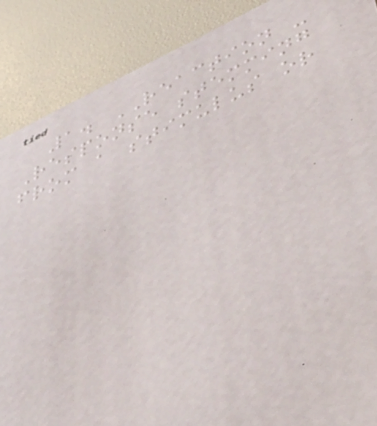1. REACTION -
Response stemming
from a stimulus or
